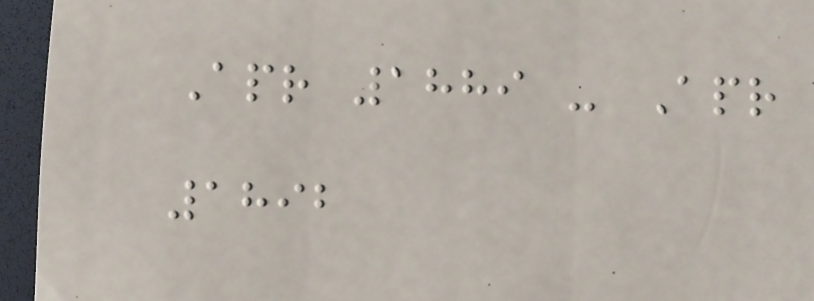Apr 1889 - Apr
1892
